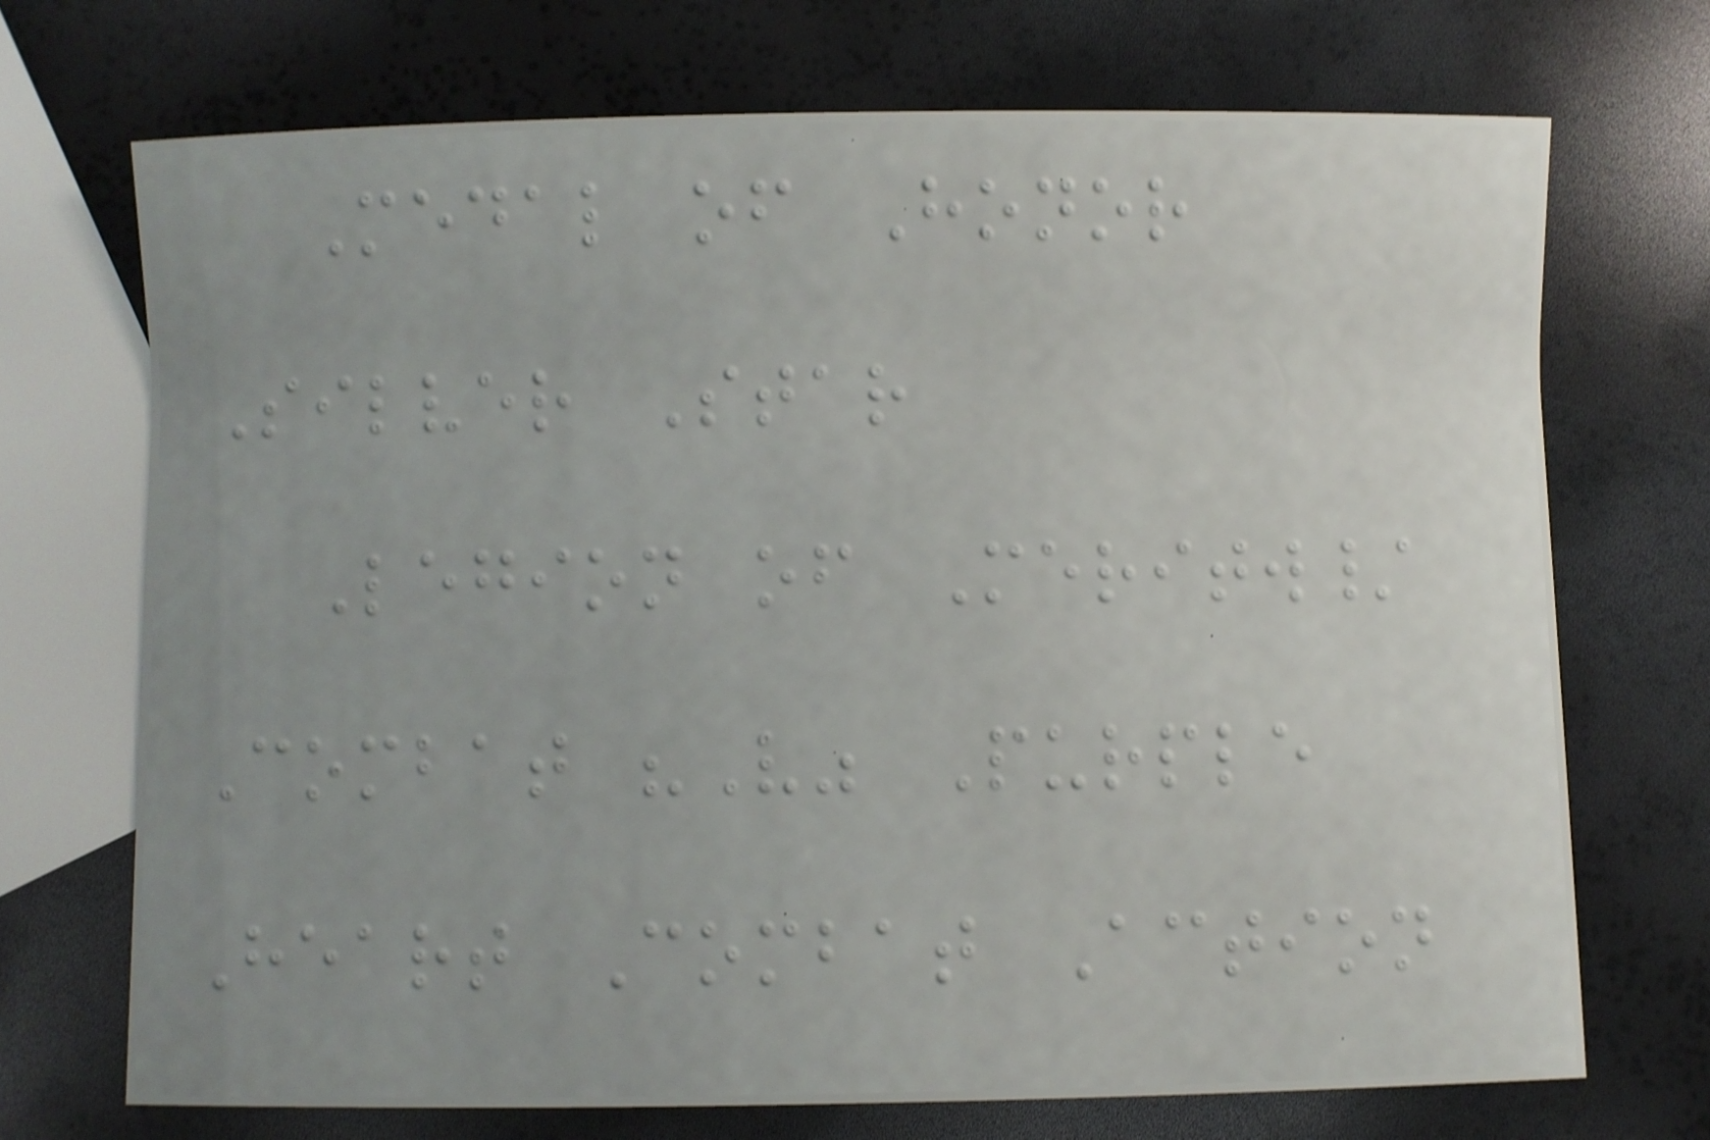Medal of Honor
Silver Star
Legion of Meritw/
Combat "V" Purple
Heart Combat Action
